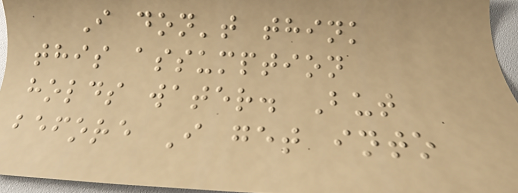I don't think
this assumption
holds water. But
before I get into
